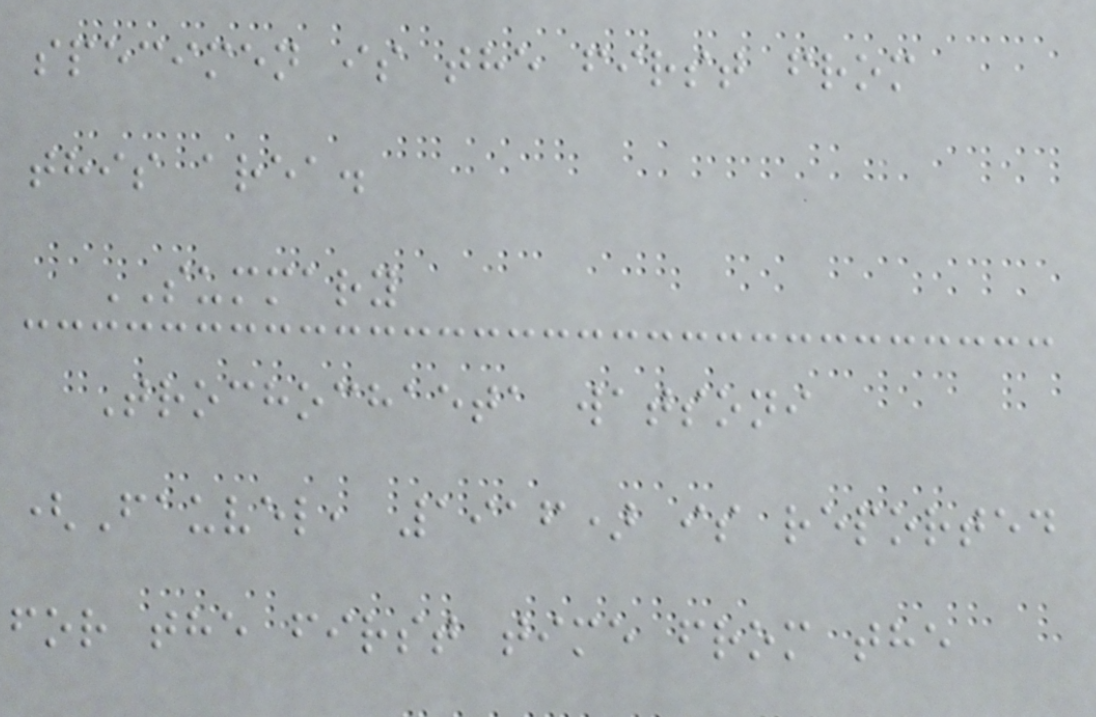specimen is the first from
this area.
SUMMARY
Trochochaeta watsoni
(Fauvel, 1916) is reported
for the first time from the
